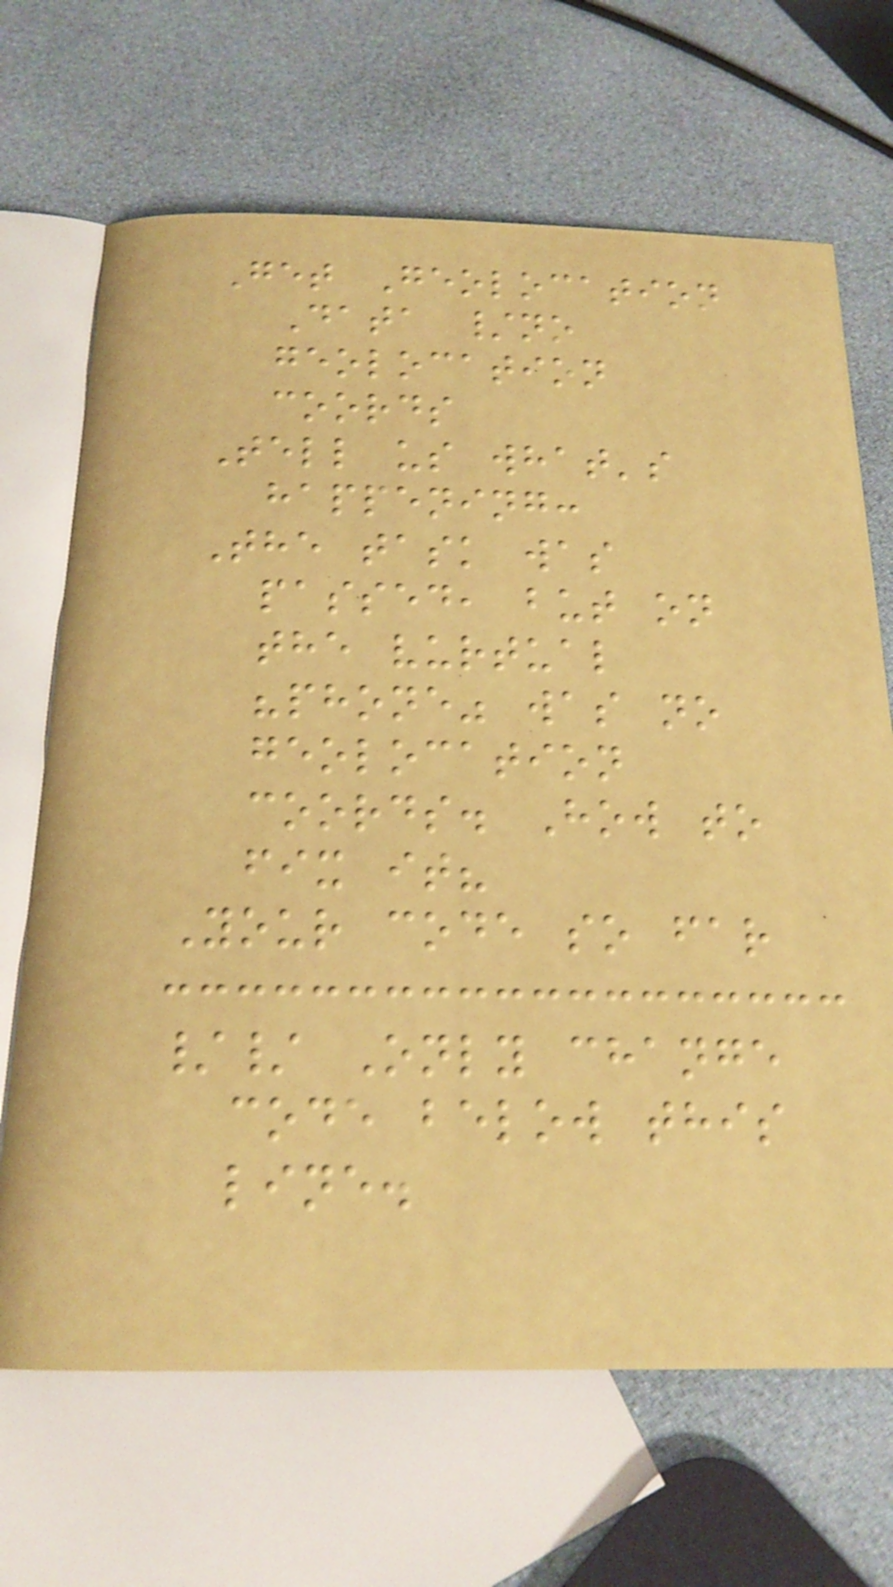Get Geolocation
Data /no
geolocation
coords
Tell us what's
happening:
The task was
passed, but on
the vurtual
"phone" was no
geolocation
coords. How to
fix it?
Your code so far
// Only change
code below this
line.
